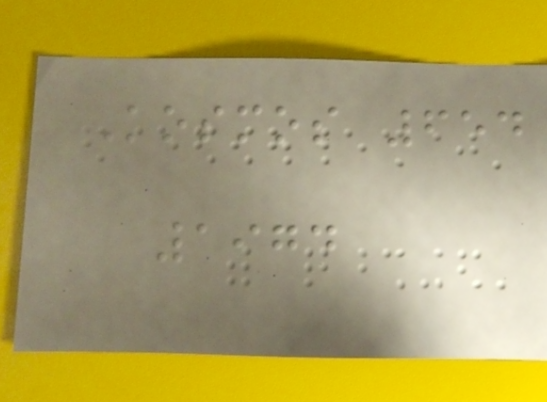Kosmos 654
1974
